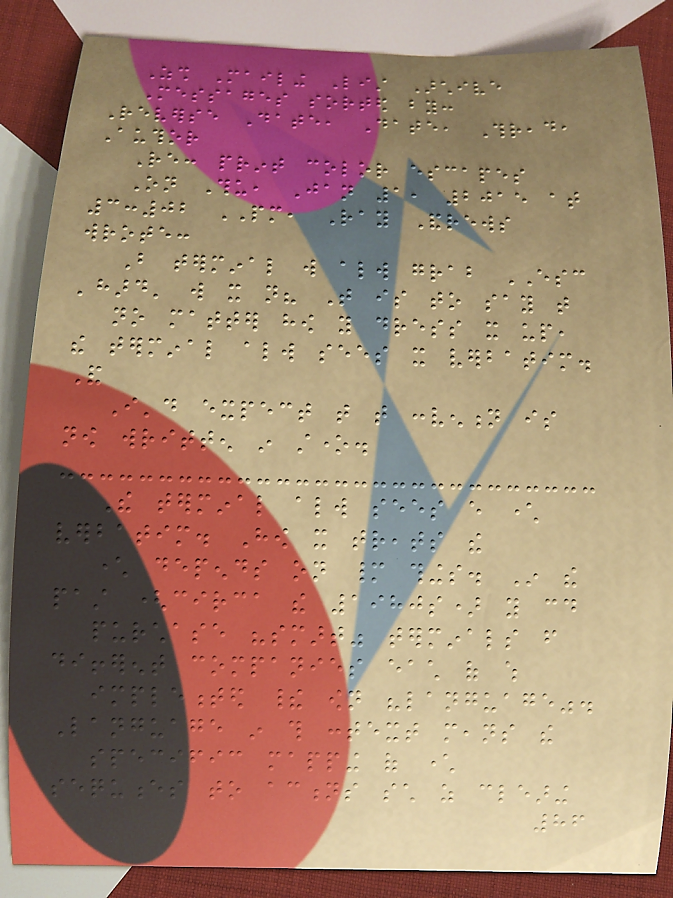Zsh Mailing List Archive
Messages sorted by:
Reverse Date, Date, Thread,
Author
Re: print color escapes
On Thu, Jan 1, 2015 at
3:02 PM, Ray Andrews
wrote:
But terminal will always grab ESC
'hard' will it not? That is to say that
no matter how you dress it up,
the terminal always sees it verbatim.
And
I'd expect that that convention is
now written in stone.
The terminal always sees every character
verbatim. How it treats the
character depends on many things. In the
past (circa the 1980s) you could
purchase "smart" terminals from
different companies each of which
implemented their own "language".
Language in this context means the
specific mapping of character
sequences to actions such as clearing
86
